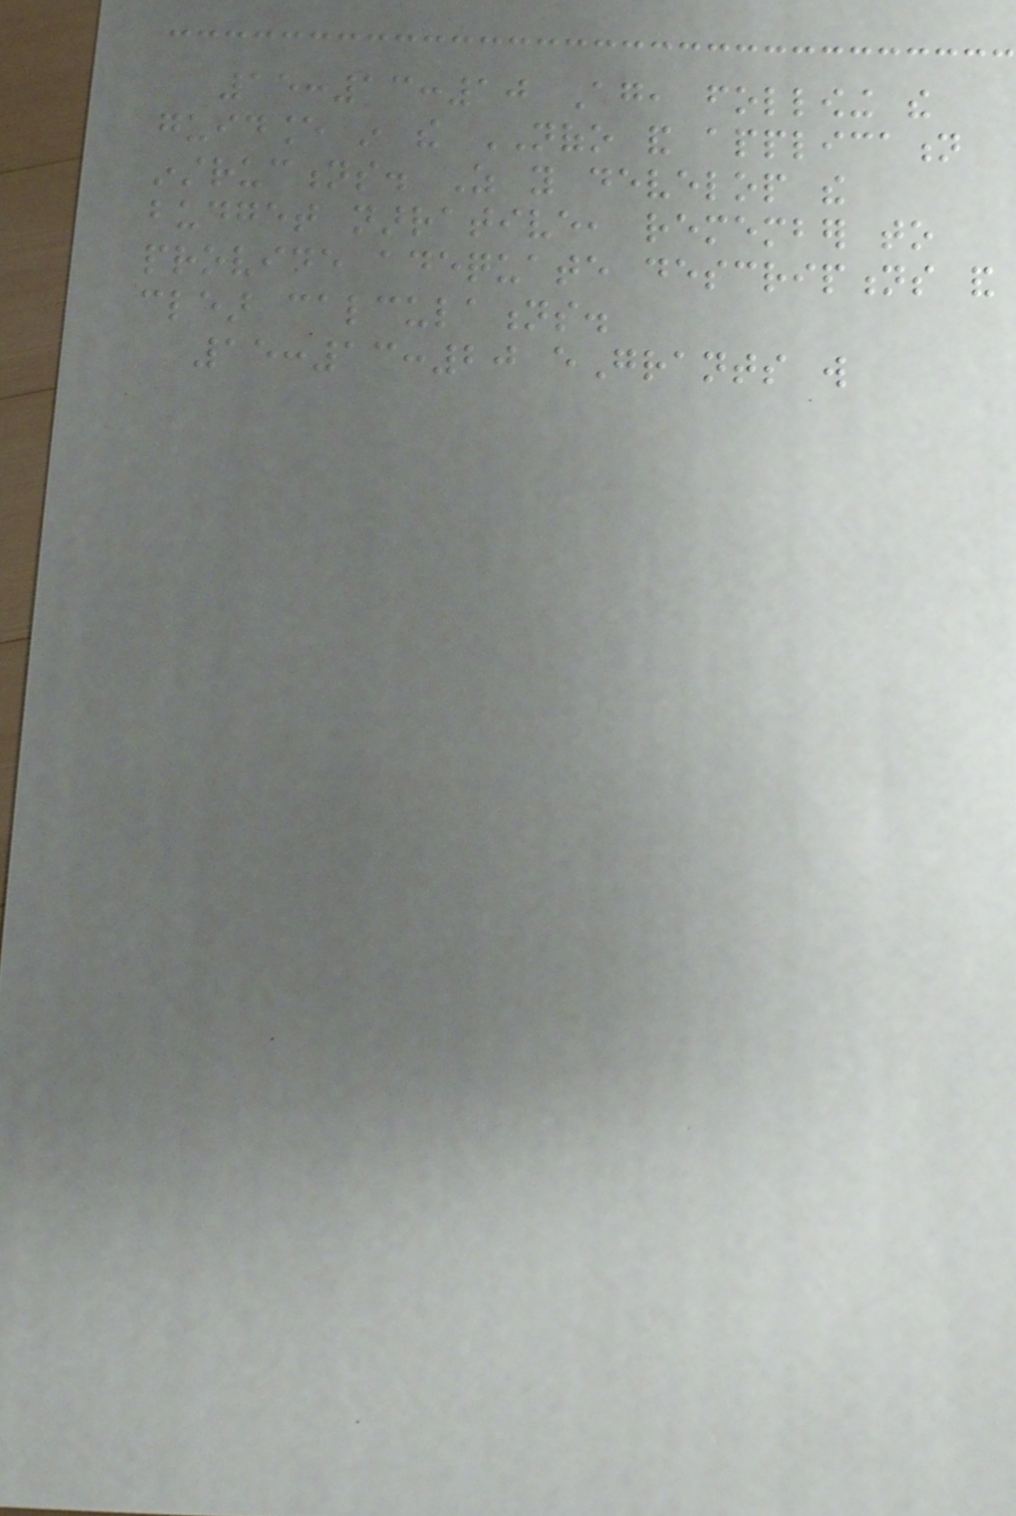15:13:10 Again, following the
guidance in the NOFO and application
instructions. As you develop the
budget narrative, remember to
provide adequate descriptions and
clear calculations.
15:13:20 eGrants will
